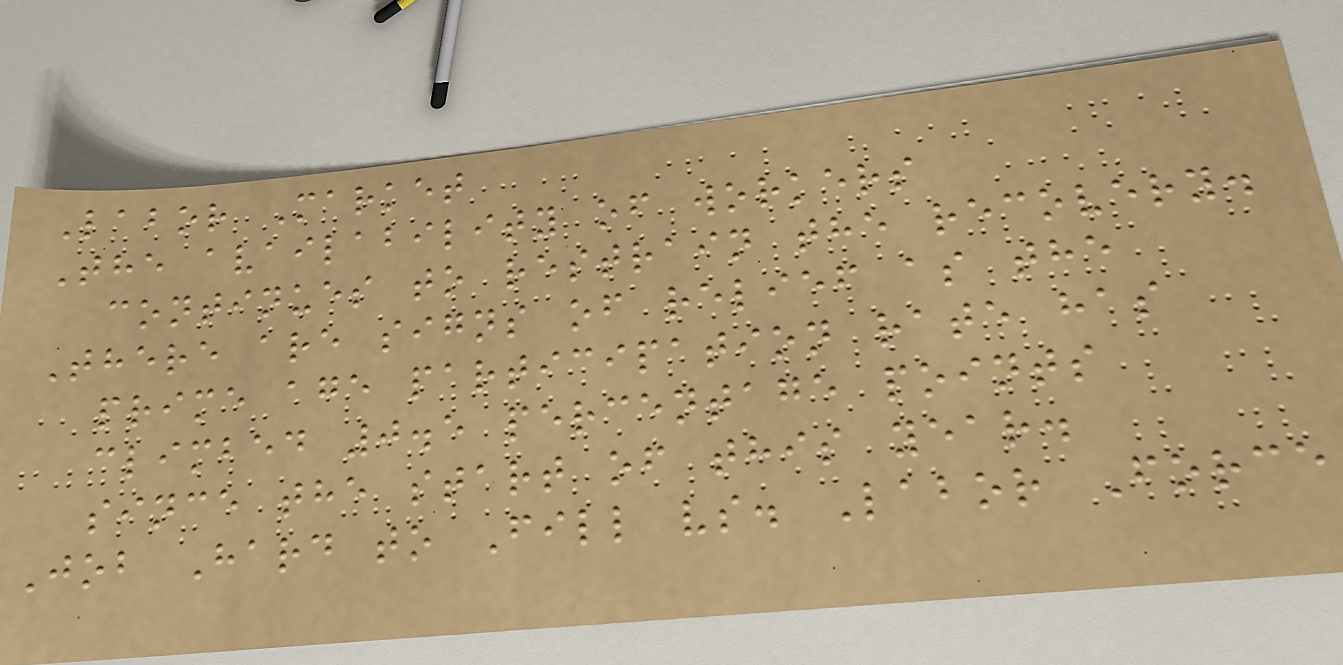Labor Market
The availability of workers
continues to restrain the recovery.
There are signs of relief as the
prime age participation rate has
climbed 0.5 percentage points
since the start of this year.
Job Hard to Fill vs. Labor Force
